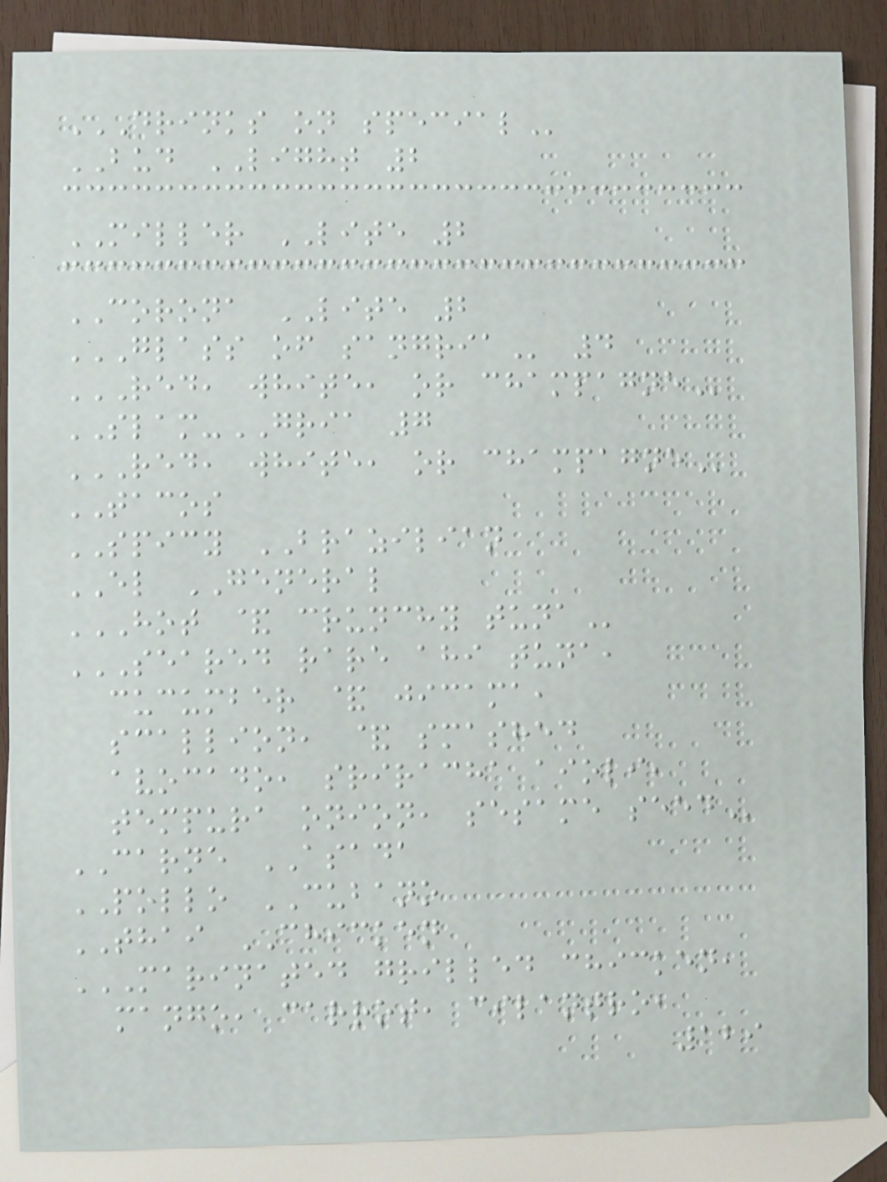DRINKS ON SPECIAL
BUD LIGHT 2
MILLER LITE 2
CORONA LITE 2
GLASS OF SANGRIA 4
RED, WHITE, OR CHAMPAGNE
SLAM-GRIA 7
RED, WHITE, OR CHAMPAGNE
TACOS
SPICY BRAZILIAN
EL GENERAL
HOT & CRUNCHY TUNA
SEARED RARE AHI TUNA,
CUCUMBER & JICAMA,
SCALLION, & SMASHED
AVOCADO, SRIRACHA AIOLI,
TEMPURA ONION, SESAME SEED
CARNE ASADA
POLLO CUBANO
THAI CHICKEN
MARINATED GRILLED CHICKEN,
MANGO, CARROT, CILANTRO,
129
